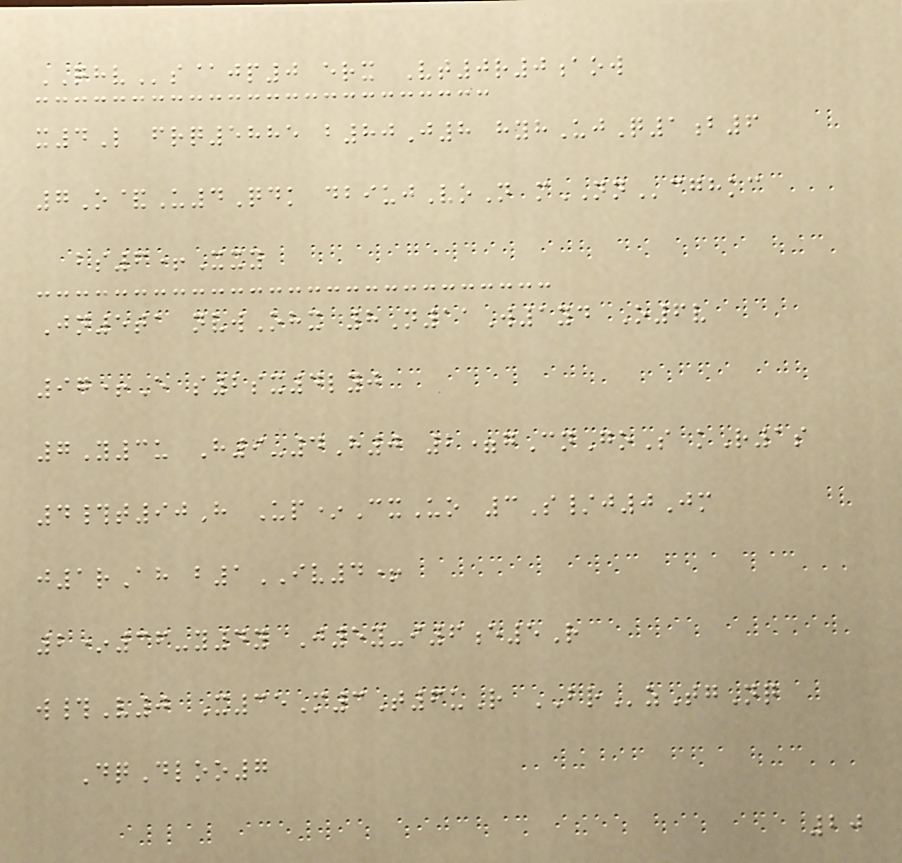QHVs@jp0 erx Vt0r0aow
x4L frq5885 b80J8 hyhUjQ1b6
7O&U4Qdk dbiujVoN mNNcghkc
bs6+Xxy
Jn5ta nvwOhx 8N11W1yd O6v
97+E s2sx4lyj
7Y3u H9-4H0 2=gCnGoS kR1s
4#t90H Up*CxUo 3S/j0Jm
j1rAh b1IV4+
2*36-y4y J5y-i6e5R
w#V0 X35M3T6uR BRzTgNq
DqDloo7
20
